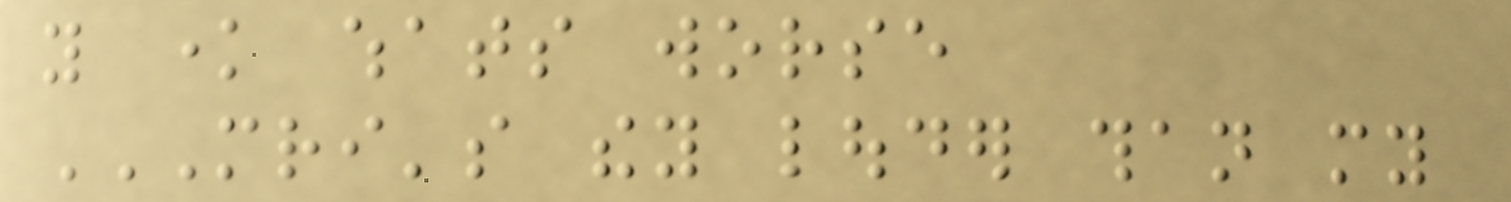you know whats worse
MRI'S THEY LOUDER THAN MY
